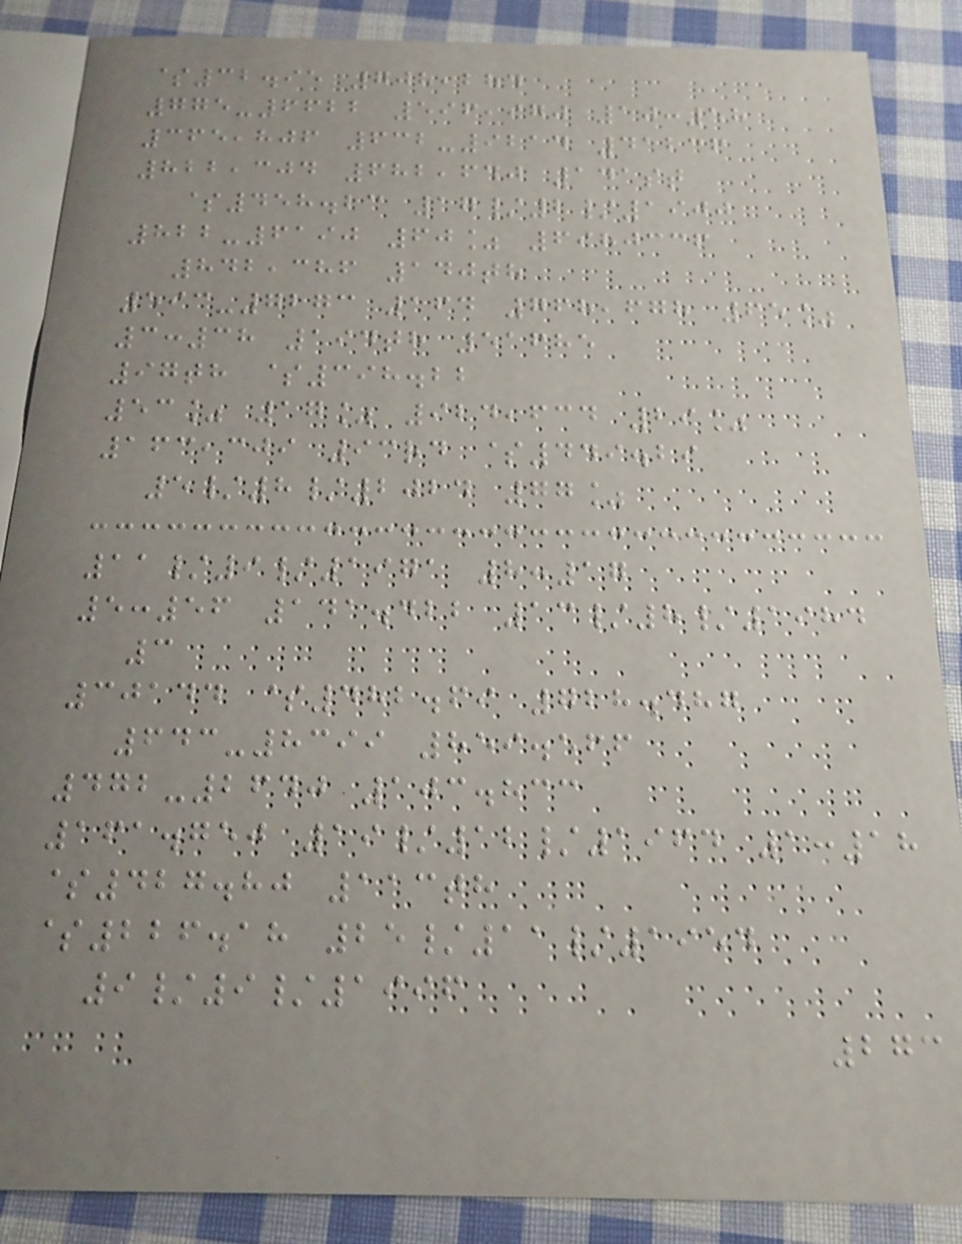$32.95 708,284
775-6622 596,970 10:58
365,806 632-9214 41236
822,304 682,640 141st
$458.23 17/2/1900
822-6190 60% 6980336
842,386 140th
593-7273 164 768,678 65%
3:38 194th 51685
97th $398.22
53% 17% 924,634 29%
163,309 93rd $449.29
5/8/2024 77%
11/9/1971 8:17
5:56 141.422 13/8/1984
3
30144 $482.69 728.487
643-8399 859.566
472-2640 103.833
161.750 19/12/1964 1:18
$427.80 113th
$226.18 25/11/1954
9/9/1996
273
